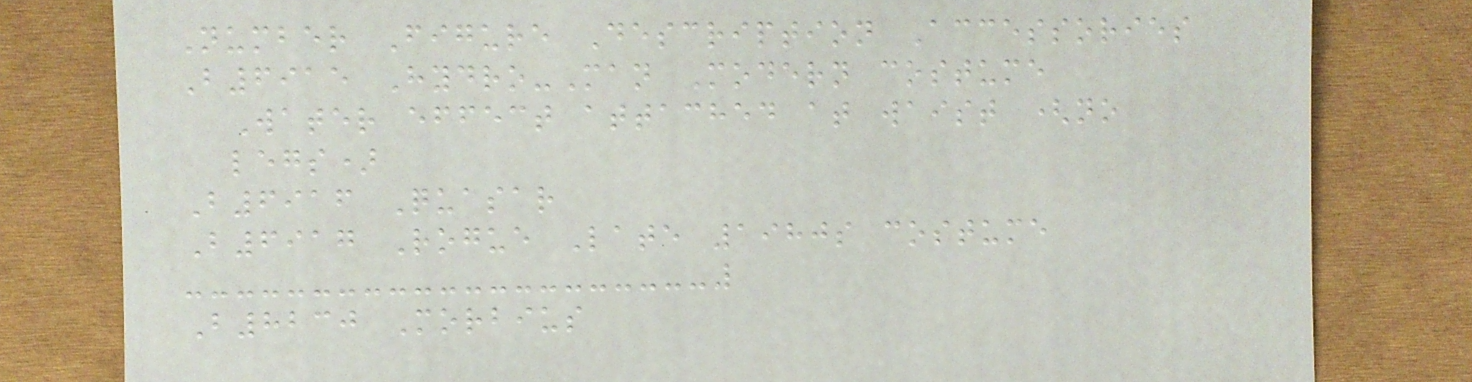Number Figure Description Accessories
B6915 Hydro-Man Modern costume
Water effect attached at waist (no
legs)
B6916 Quasar
B6917 Rogue Late 1980s costume
B8230 Morbius
